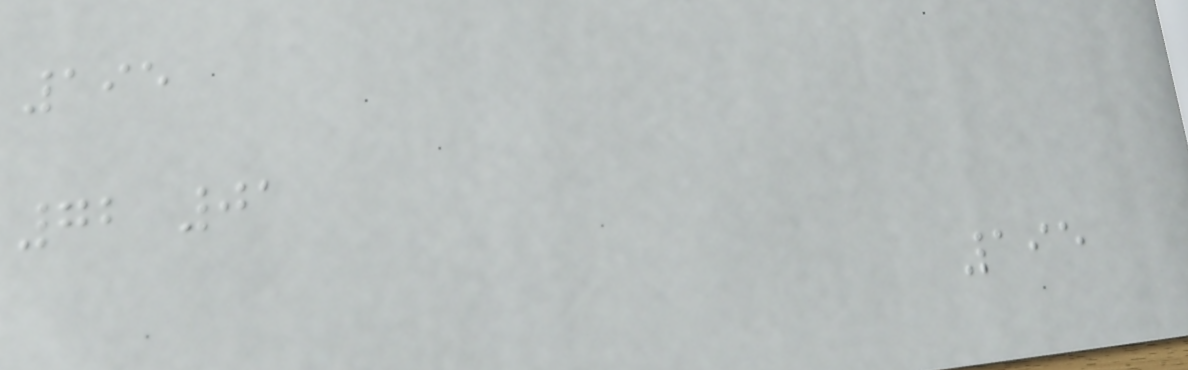195
72 01
195
